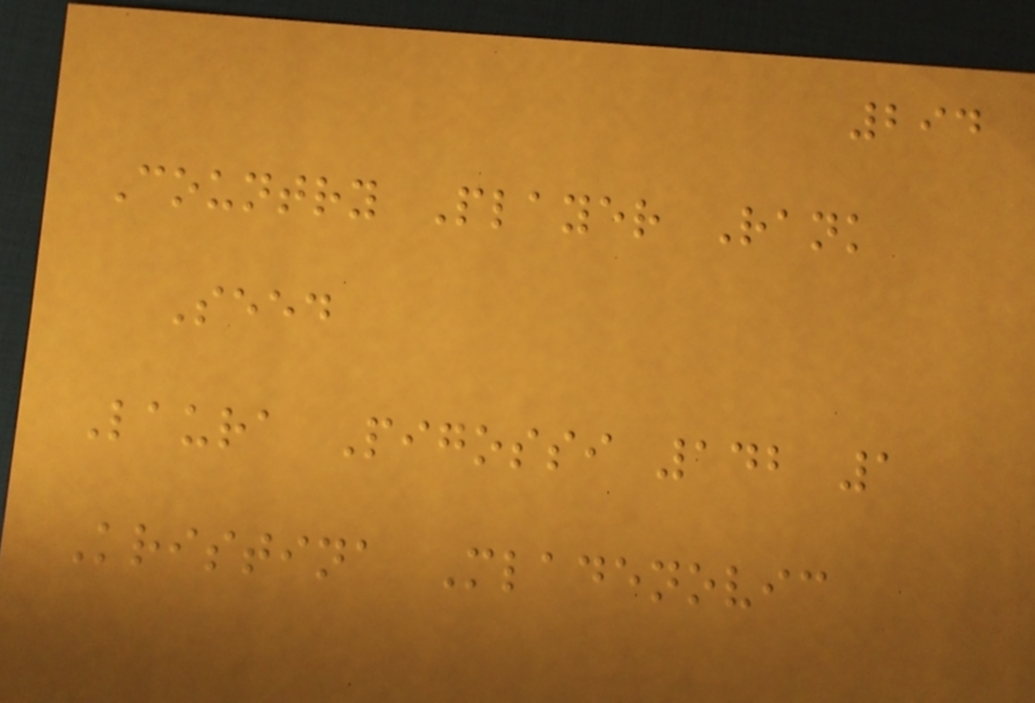294
Country Player Rank
Seed
Laura Pigossi 142 1
Kristina Mladenovic
